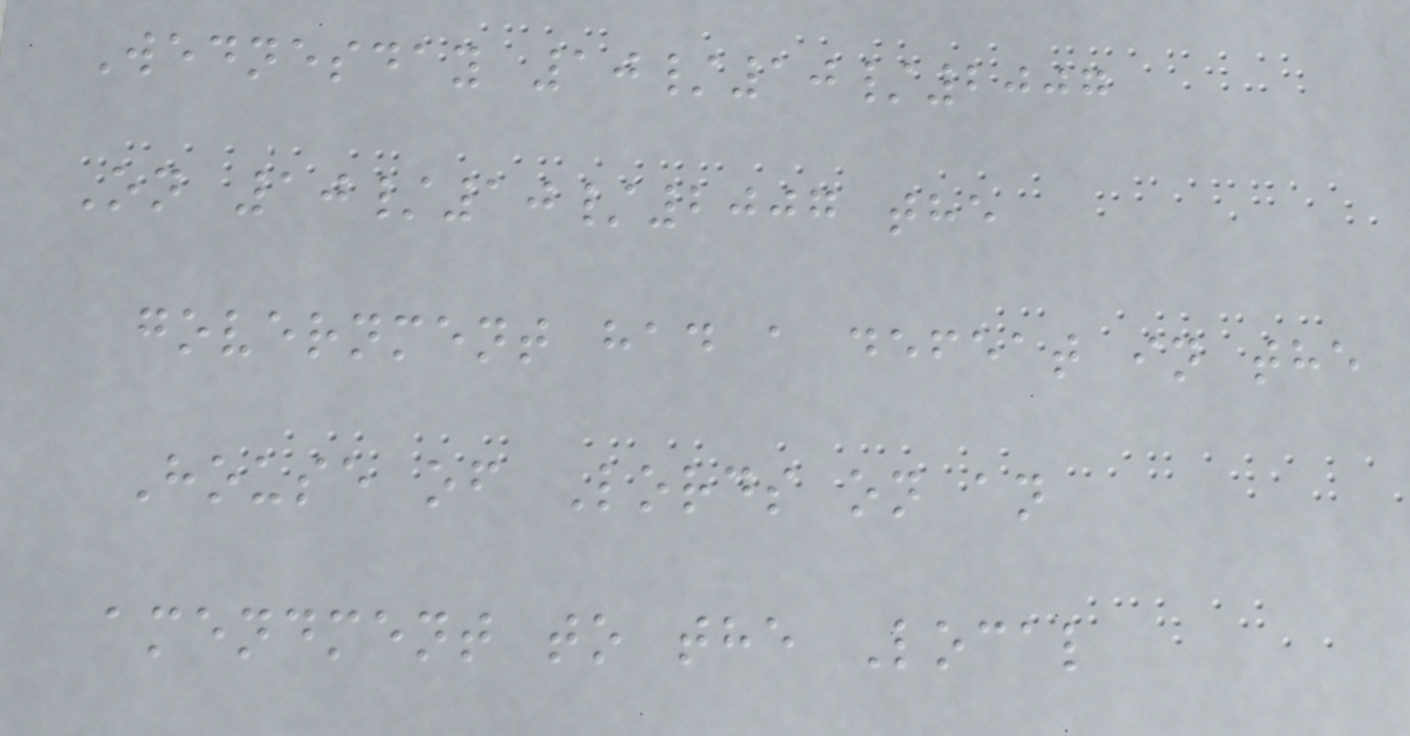Wednesday 10/10/2007
On 10/10/2007 the
government had a defeat in the
House of Lords on an
amendment to the Local
